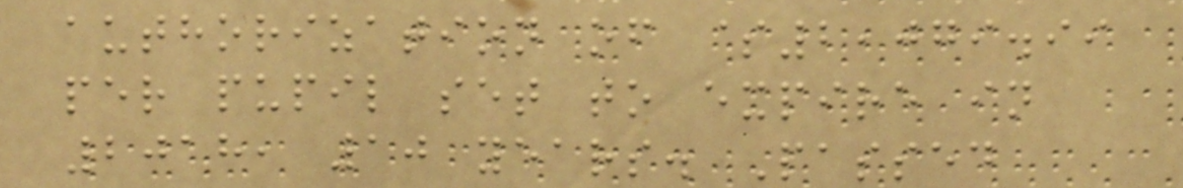authorization of $2,079.99
per pupil set to expire in
2018, 10 years. Passed
